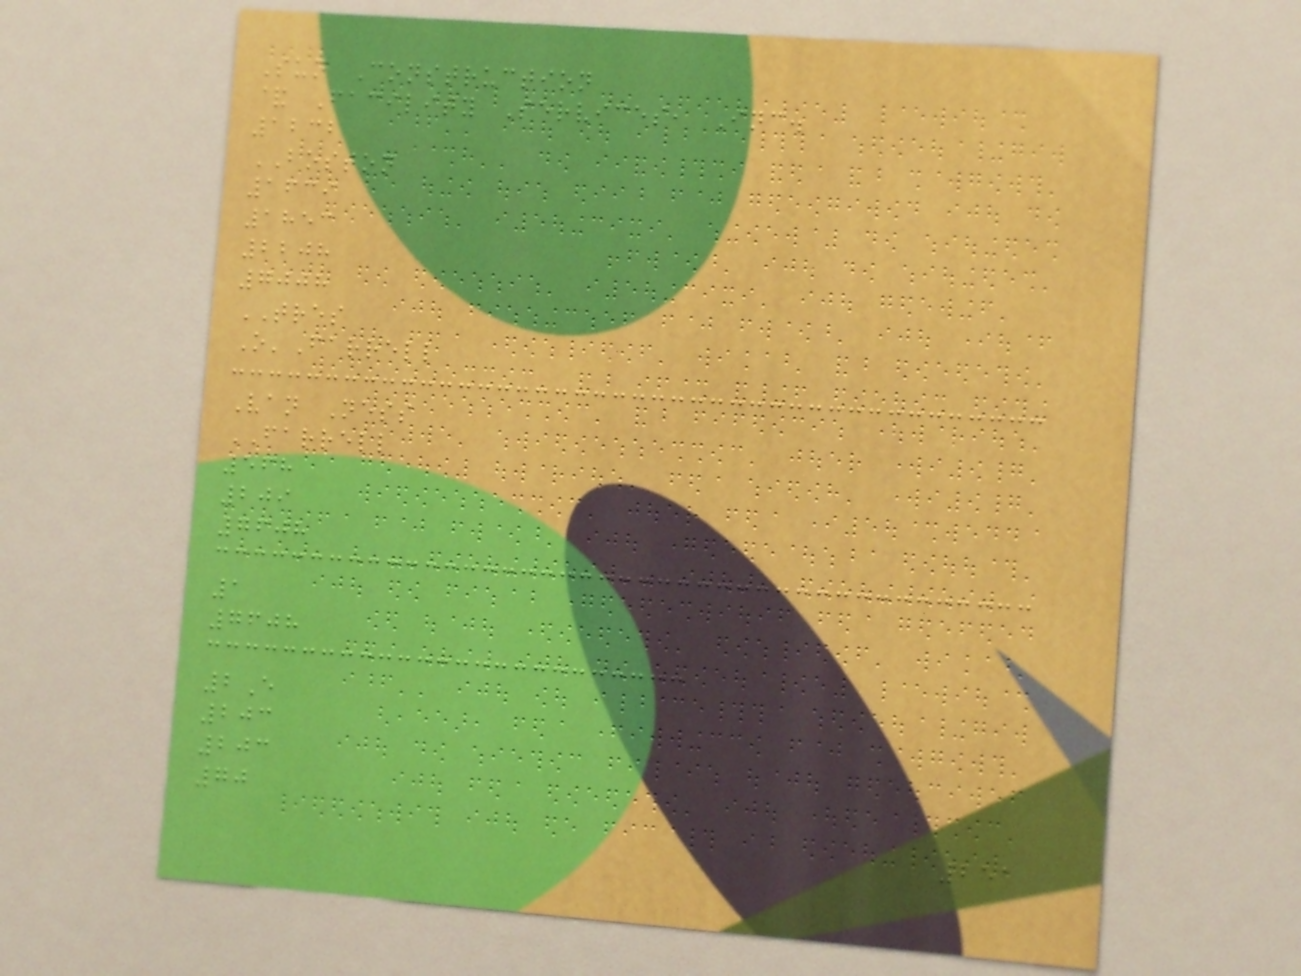Sun Construction
& Facility Services, Inc.
1232
BOSTON
1639
1853
2208
7008
TRES
O'Farrell
Van Ness
FARRELL
568
209
7608
1
7608
2E
203
203
70
251
